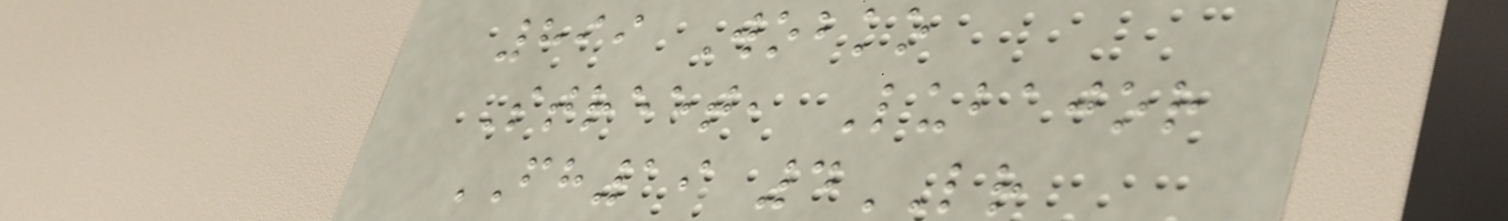899 Wobko
Street, Lubajor
FH19 4LR
